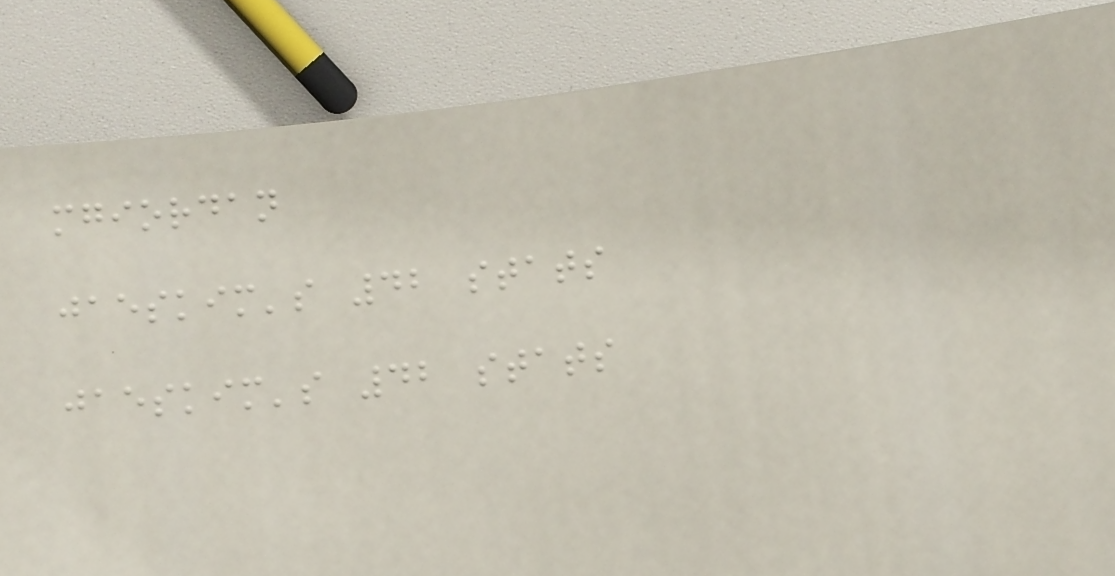mgiordan
jaeskim's 42 stats
jaeskim's 42 stats
